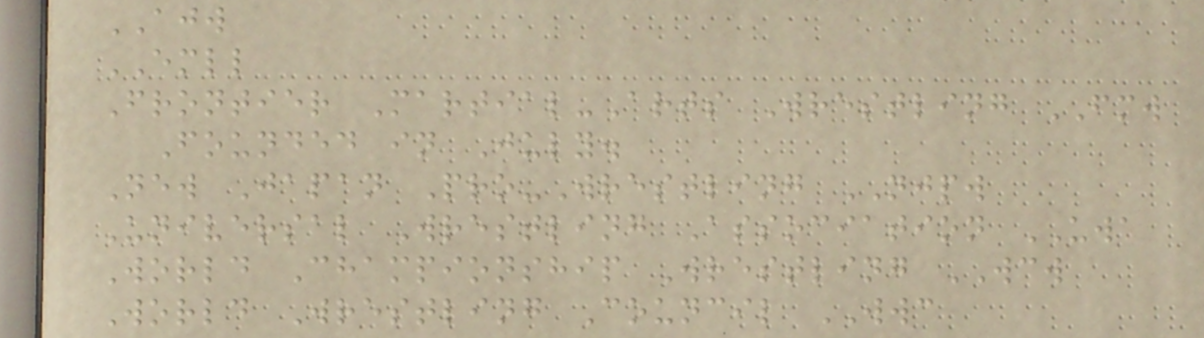AJW
EMLL
Frontier Martial-Arts Wrestling FMW
Founded in July.
New Japan Pro-Wrestling NJPW
Universal Wrestling Association UWA
World Championship Wrestling WCW
World Wrestling Council WWC
